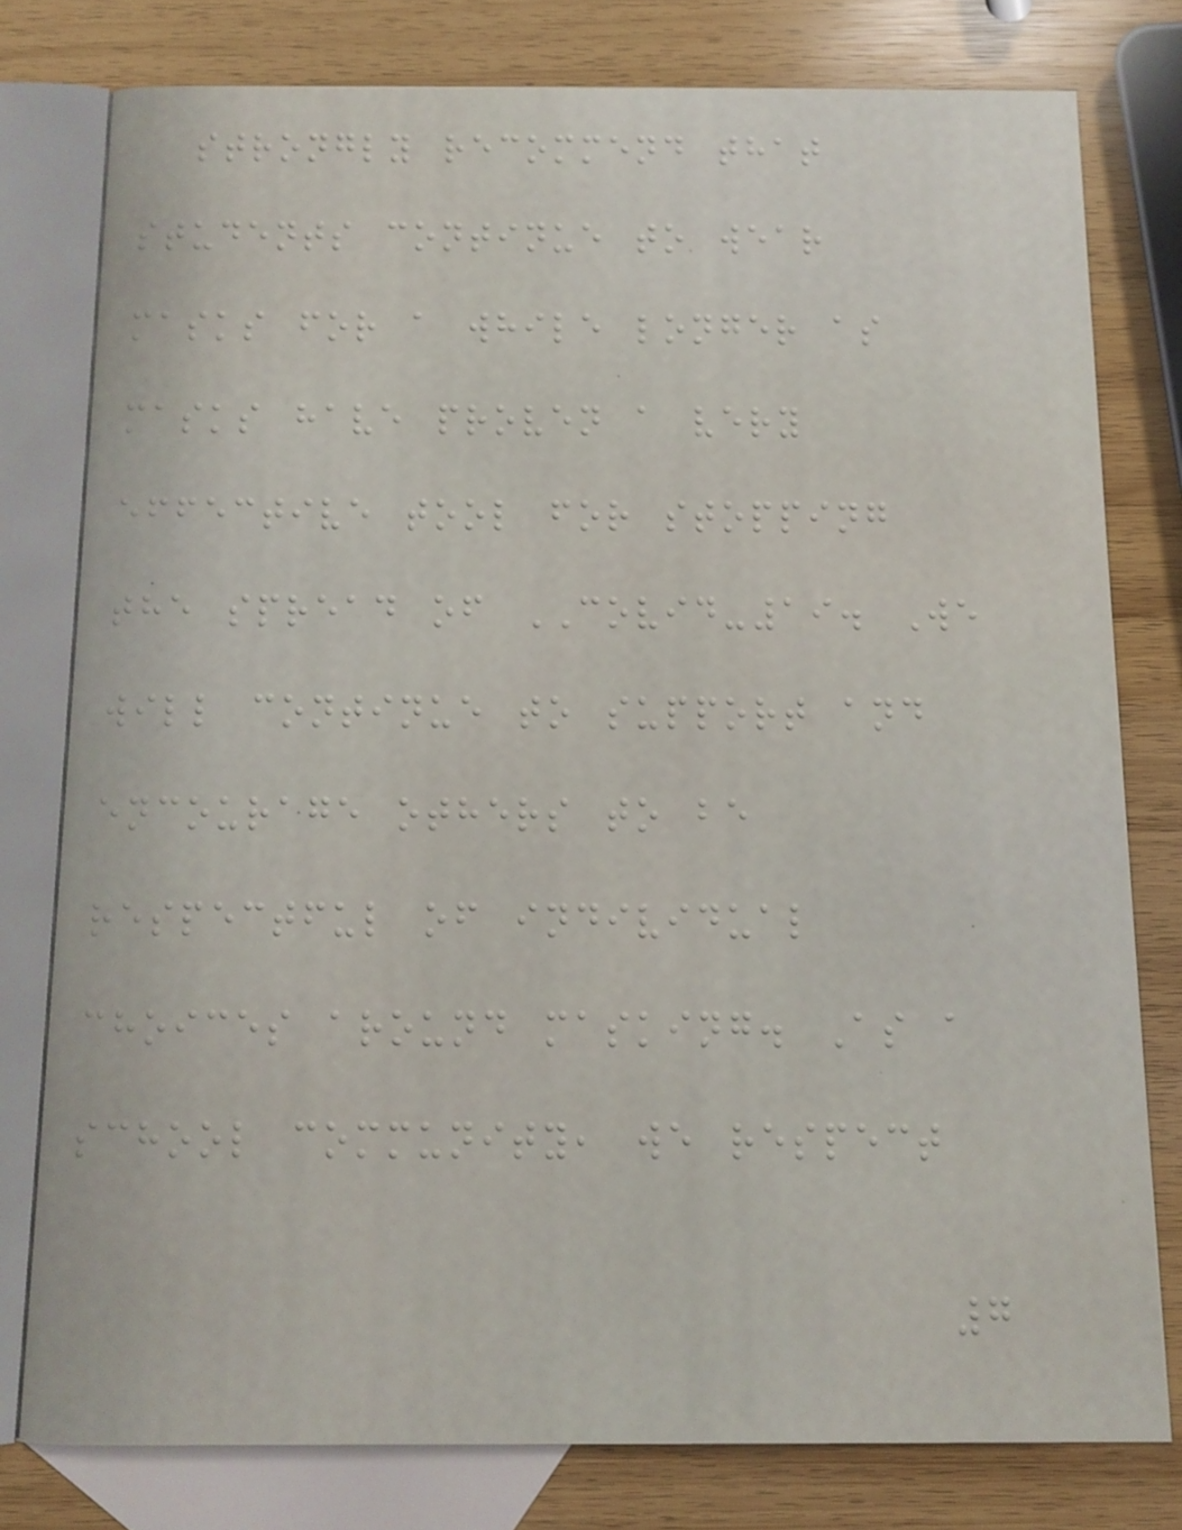strongly recommend that
students continue to wear
masks for a while longer as
masks have proven a very
effective tool for stopping
the spread of COVID-19. We
will continue to support and
encourage others to be
respectful of individual
choices around masking. As a
school community, we respect
7
